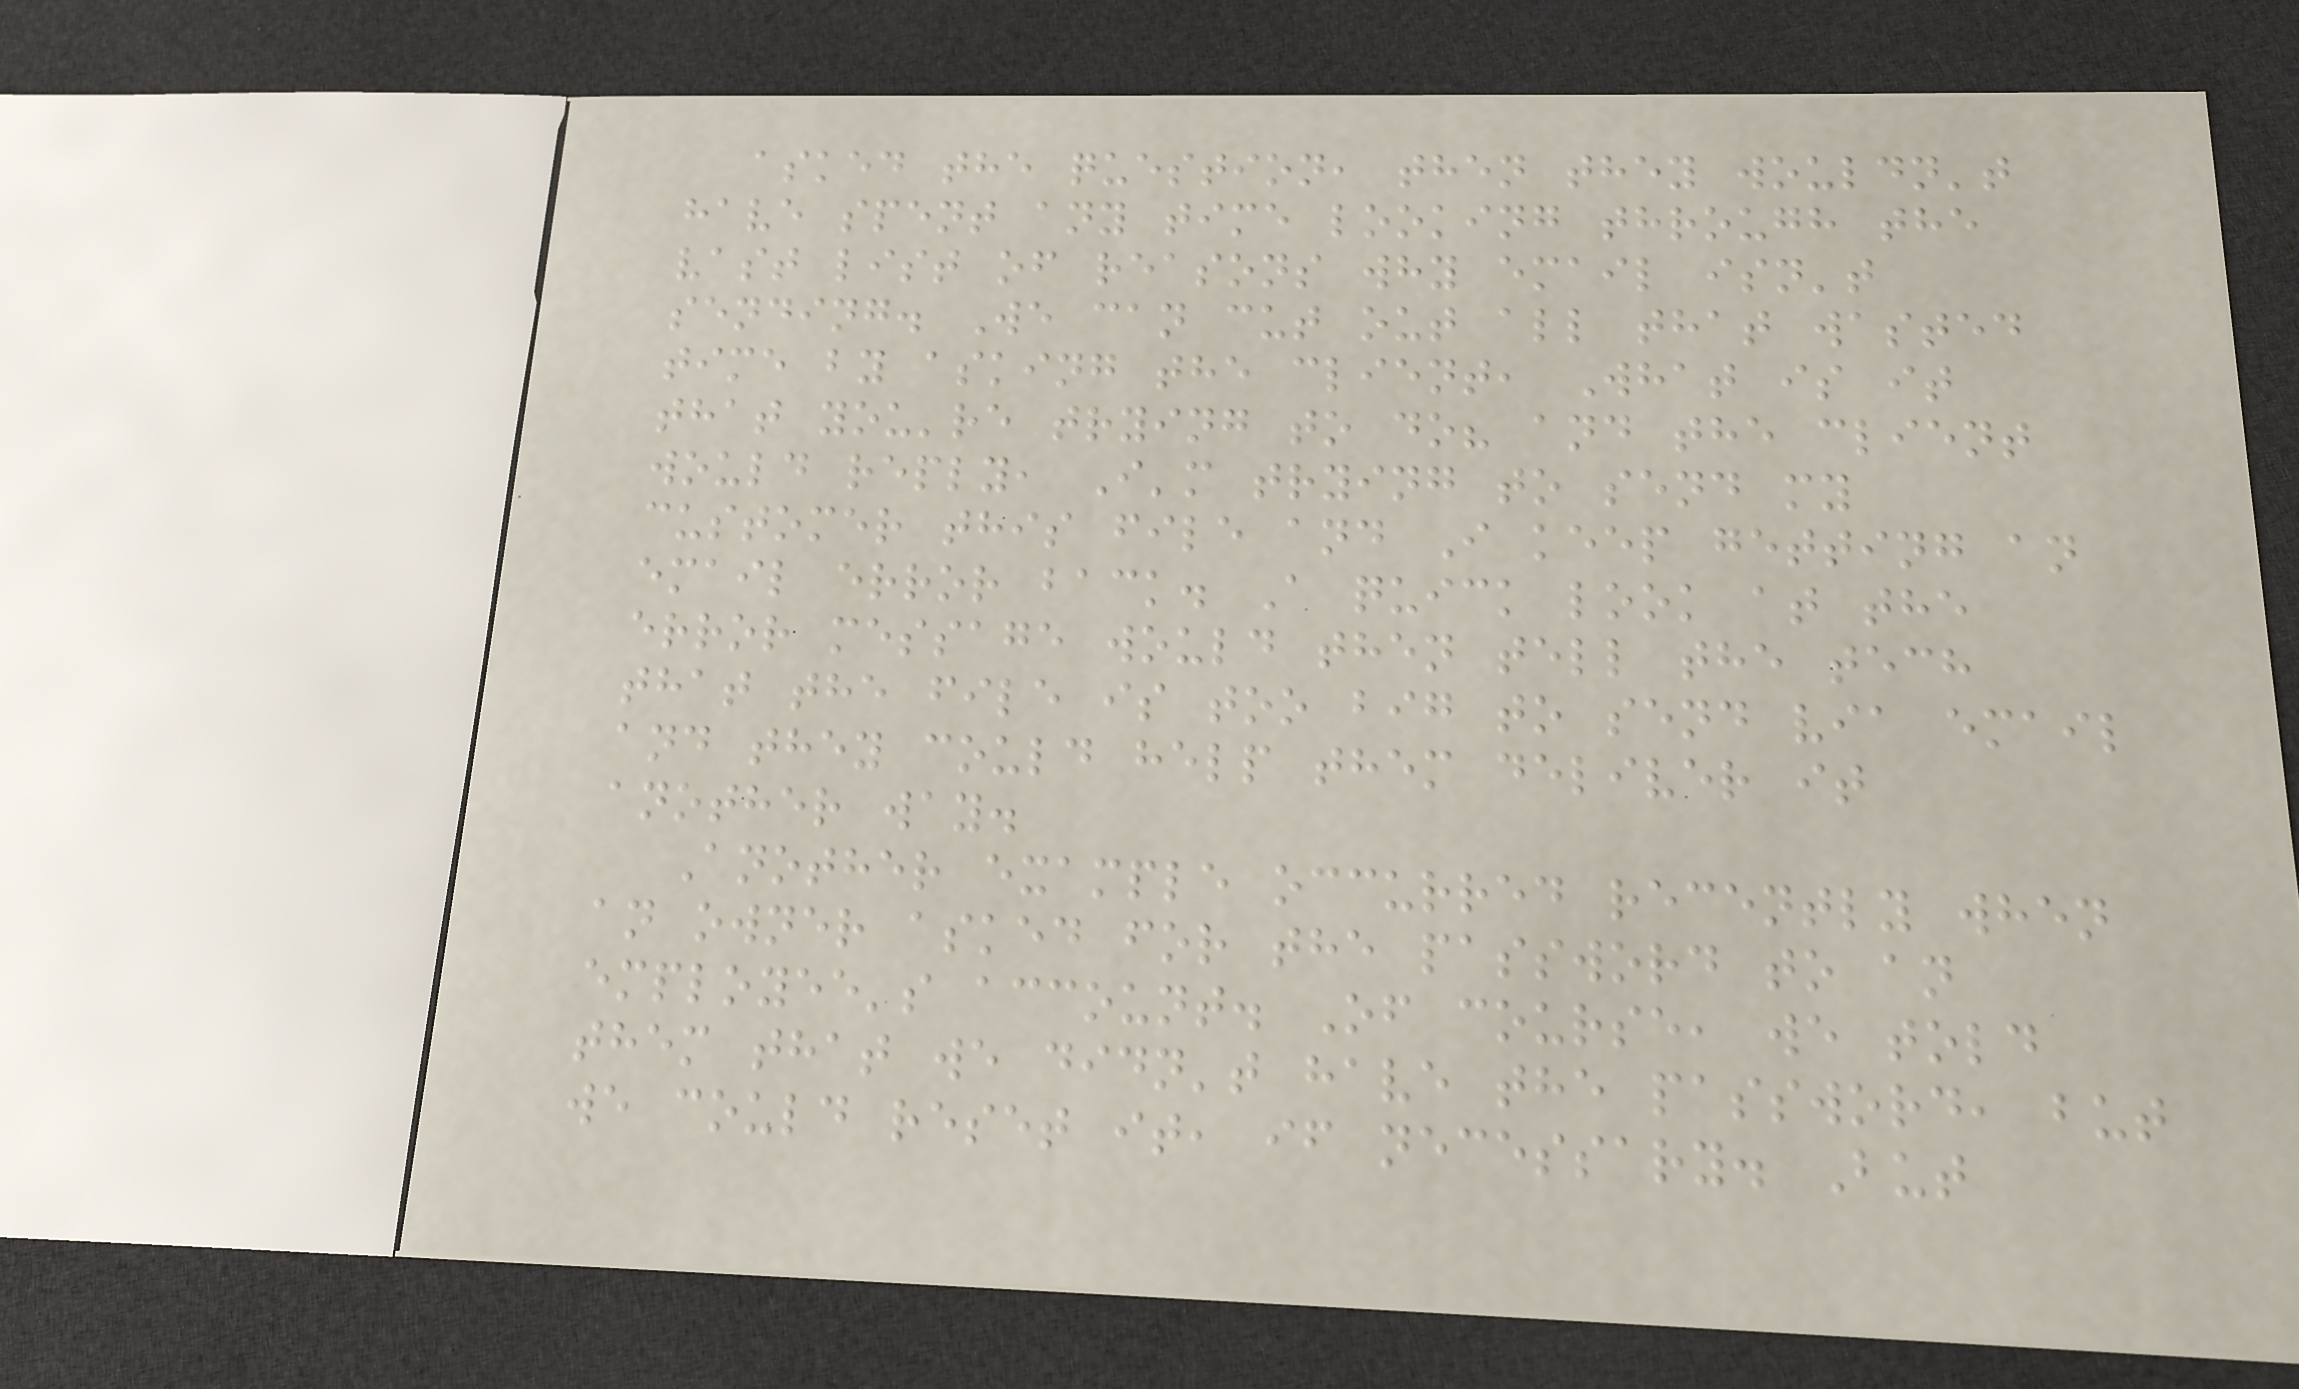asked the question, then they wouldn't
have spent any time looking through the
vast list of reasons why email isn't
sending. We can cut out all that wasted
time by asking the client, What is it
that you're trying to do? and the client
would reply, I'm trying to send my
customer this file and I keep getting an
email error back. A quick look at the
error message would then tell the tech
that the file is too big to send via email
and they could help them deliver it
another way.
Another example occurred recently when
an owner asked for the password to an
employee's account. Of course, we told
them that we didn't have the password, but
we could reset it, if necessary. But
